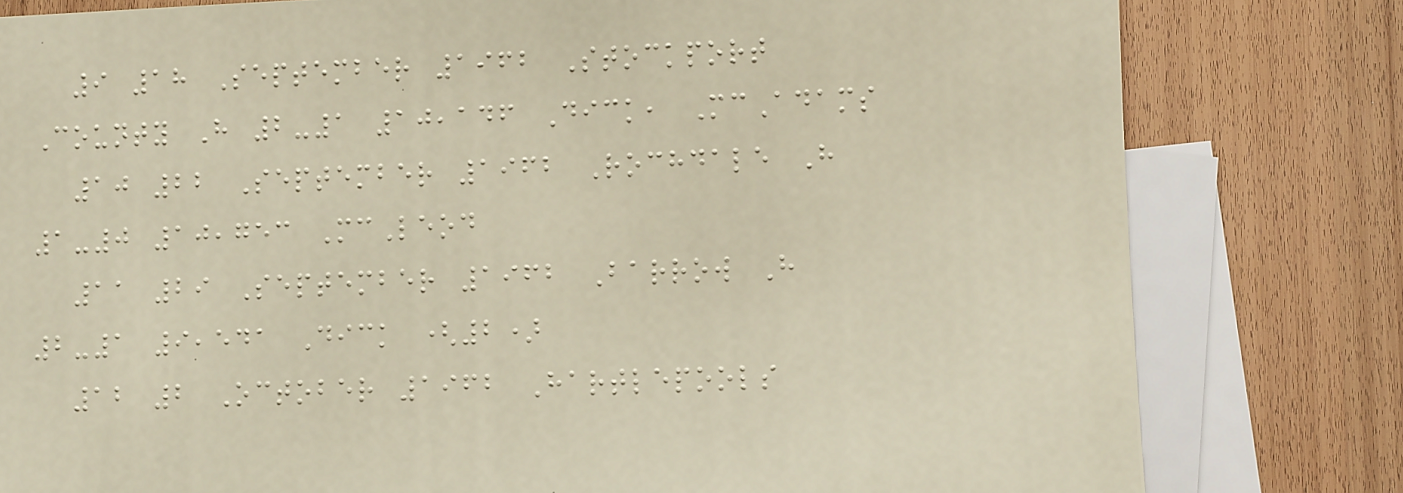9 18 September 1962 Stockport
County H 2-1 10,146 Dick, McAdams
10 22 September 1962 Rochdale H
1-0 10,753 McLeod
11 29 September 1962 Barrow H
2-1 9,541 Dick (2)
12 2 October 1962 Hartlepools
